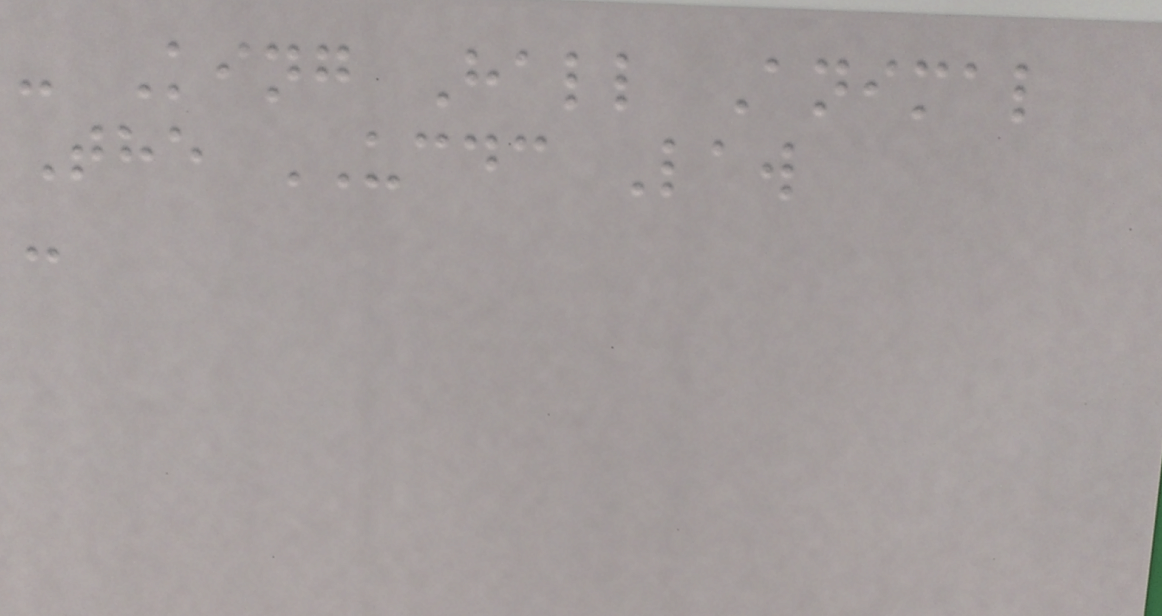- King Hall Animal
The UCDC Law
-
